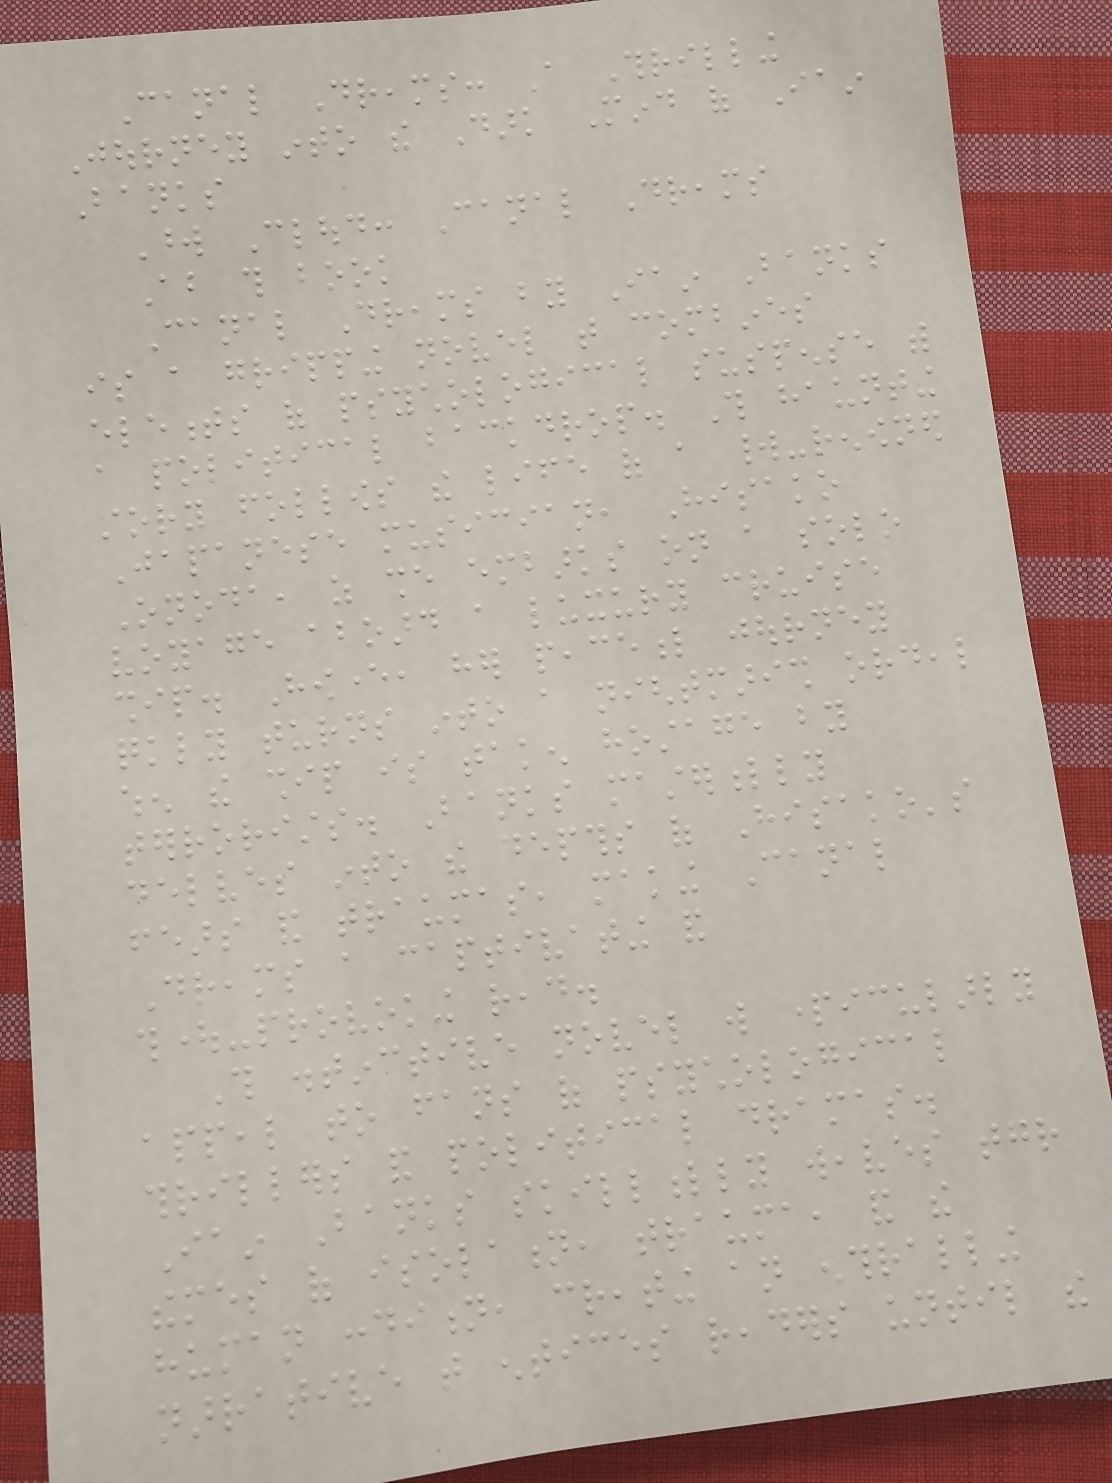Canal Dreams: A Thrilling
Journey into the Dark Mind of Iain
Banks
Word Cloud: Canal Dreams
About this book
Canal Dreams by Iain Banks
is a gripping novel that combines
elements of psychological suspense with
a political backdrop. This haunting
story follows the life of a world-renowned
Japanese musician, Hisako
Onoda, as she embarks on a solo
voyage aboard a luxury cruise
ship. However, her peaceful journey
quickly turns into a nightmarish ordeal
when the ship is taken hostage by
terrorists. Banks masterfully
delves into the depths of Hisako's
fears and traumas, making Canal
Dreams a captivating and
thought-provoking read.
This distinctive novel will particularly
appeal to fans of psychological
thrillers and political dramas.
Iain Banks skillfully weaves together
themes of isolation, trauma, and the
human condition, creating an enthralling
narrative that entices readers until the
